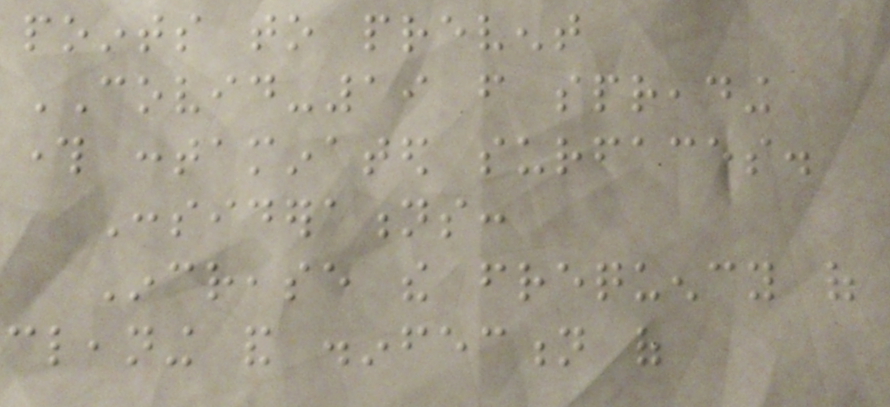points to prevent
COVID-19 from spreading
through contaminated surfaces.
Considerations:
Increase the frequency of
cleaning and disinfection of
